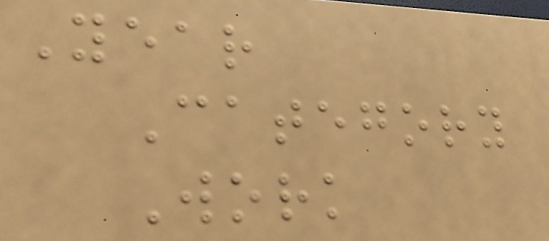Year
Category
Work
